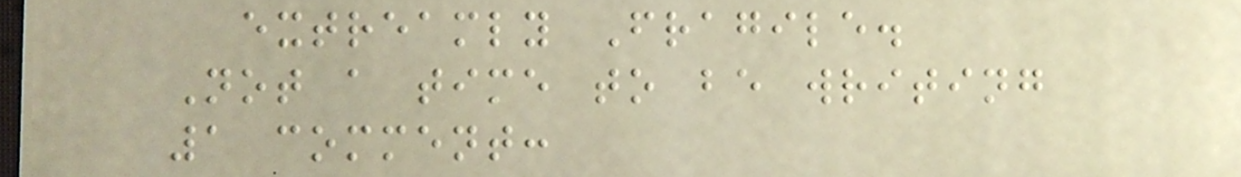extreamly Fragile.
Not a time to be writing
1 comment:
